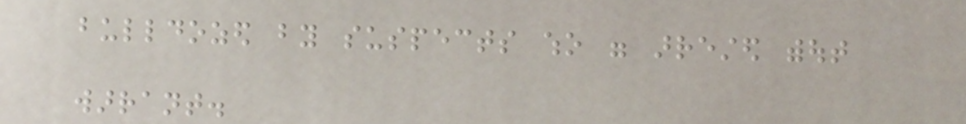bulldozed by suspects who were arrested without
warrant.
